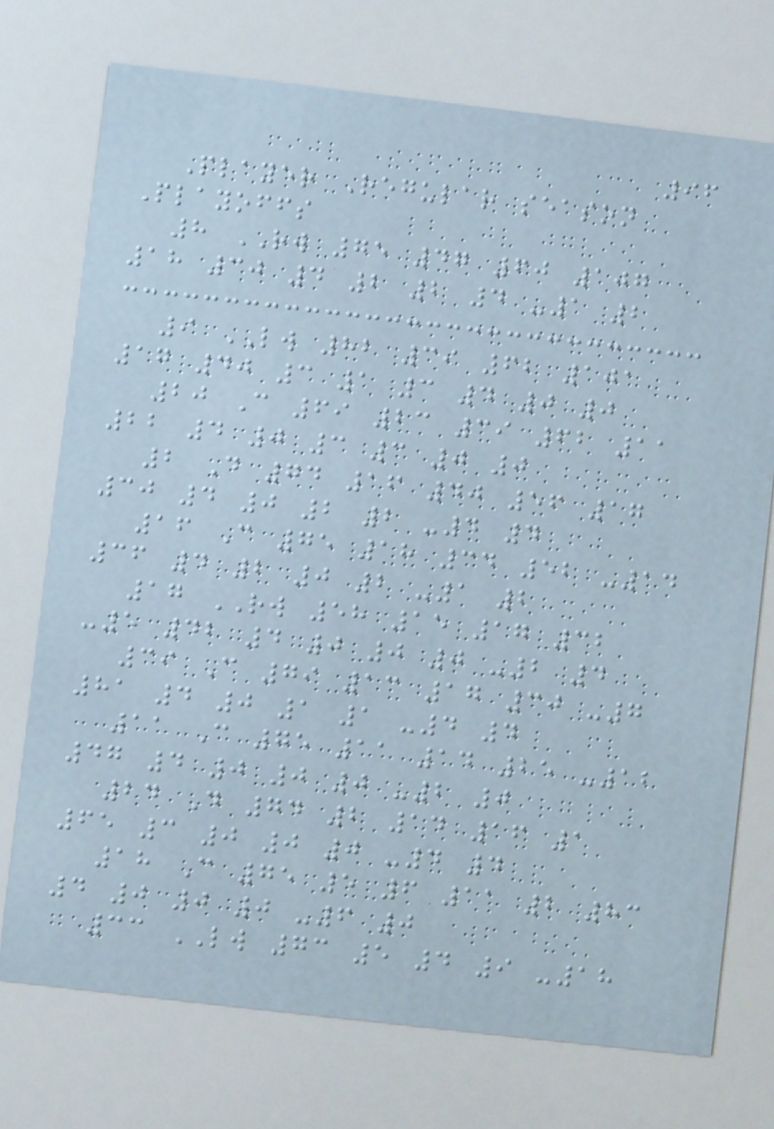96
Player Regular season
Playoffs
8 RW 75 47 60 107
18 30 4 2 2 4 -1 2
9 LW 82 39 62 101
17 40 3 1 3 4 0 0
20 C 69 23 39 62 11
22 4 0 3 3 0 0
2 D 74 16 40 56 17
30 4 0 2 2 -4 4
16 C 75 18 34 52 -14
36 4 2 0 2 -1 2
17 RW 58 15 17 32
-5 42 4 0 0 0 -2 4
39 C 79 13 17 30 -7
81 4 0 1 1 -4 4
11 C 75 11 14 25 -12
47 4 0 0 0 -2 0
24 D 74 2 14 16 1
65 3 0 0 0 -4 4
18 C 75 5 6 11 2 83
4 0 0 0 -6 0
33 LW 73 5 4 9 -18
